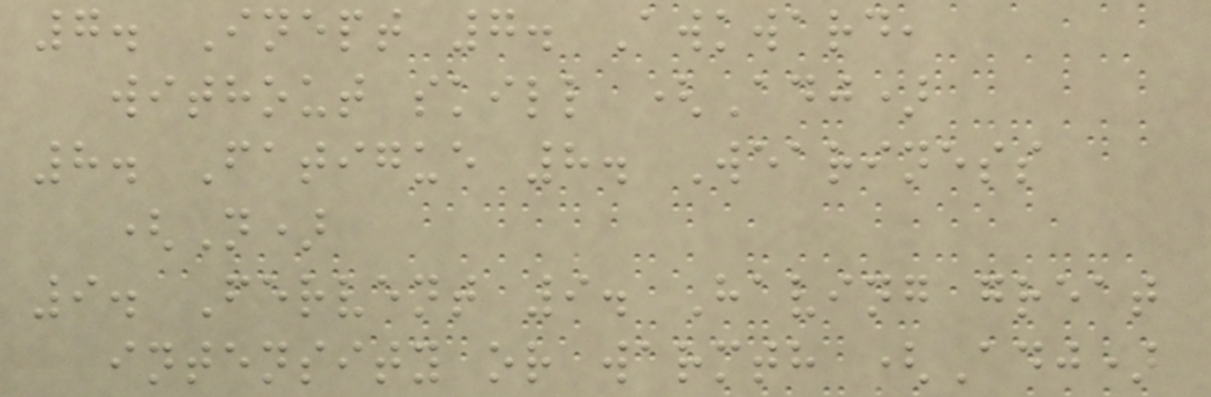7. Inept 7. Awkward,
without skill (Adj)
8. Fatigue 8. Weariness
(N)
9. Fervent 9. Having great
intensity or warmth (Adj)
